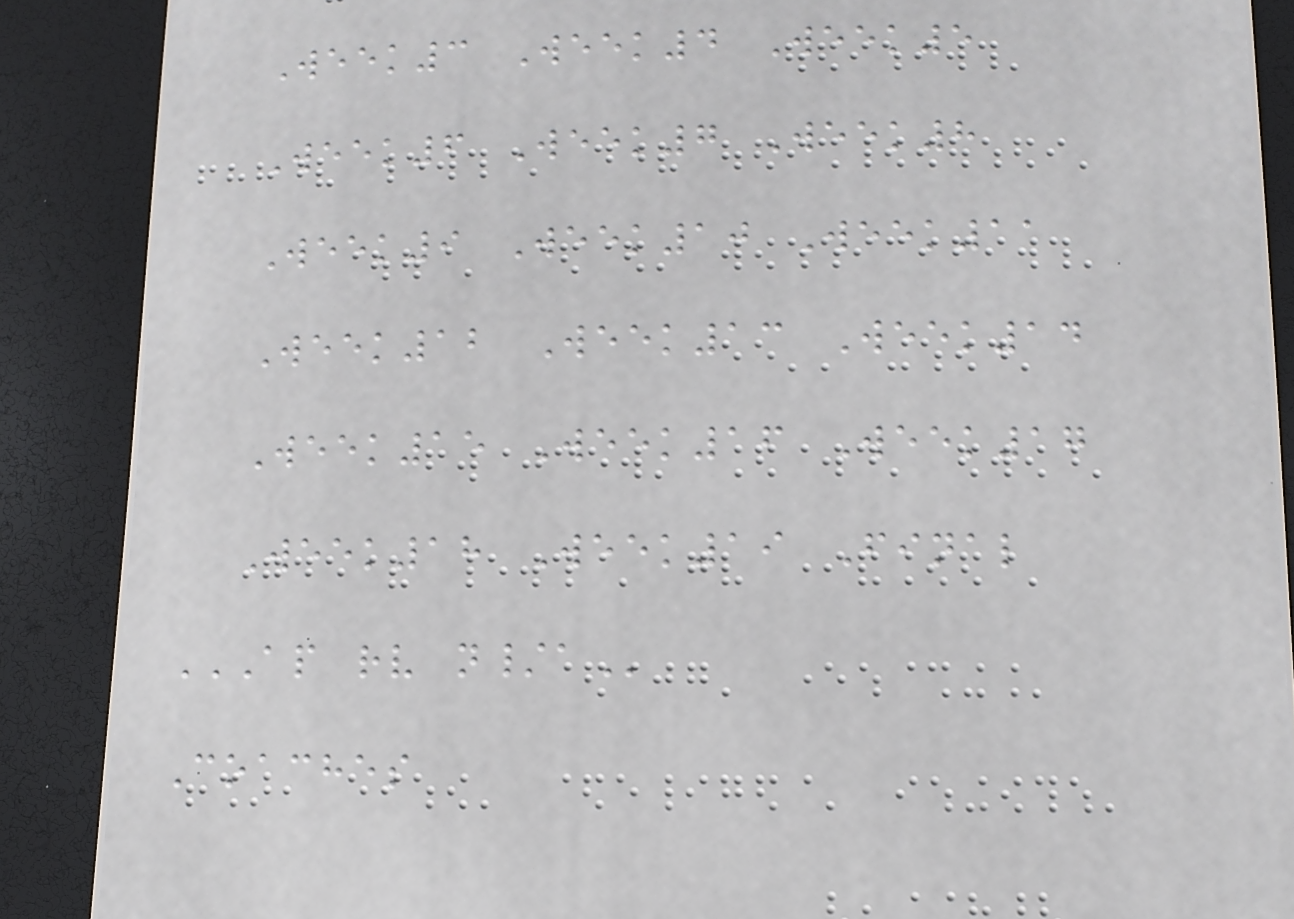Week3 Week4 Week5
Week6 Week7 Week8
Week9 Week10 Week11
Week12 Week13 Week14
Week15 Week16 Week17
Week18 Week19 Final
AP RV N/A
Coaches
